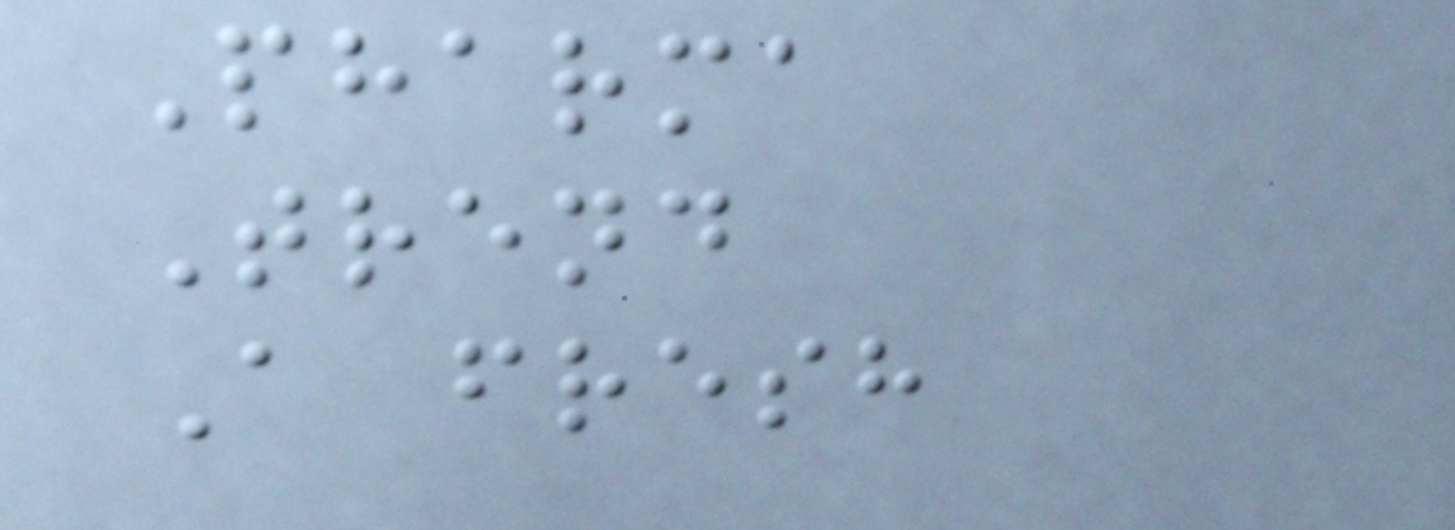Pharma
Trend
A fresh
